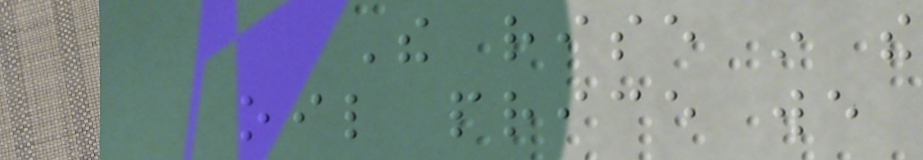The rise in the
oil price we
